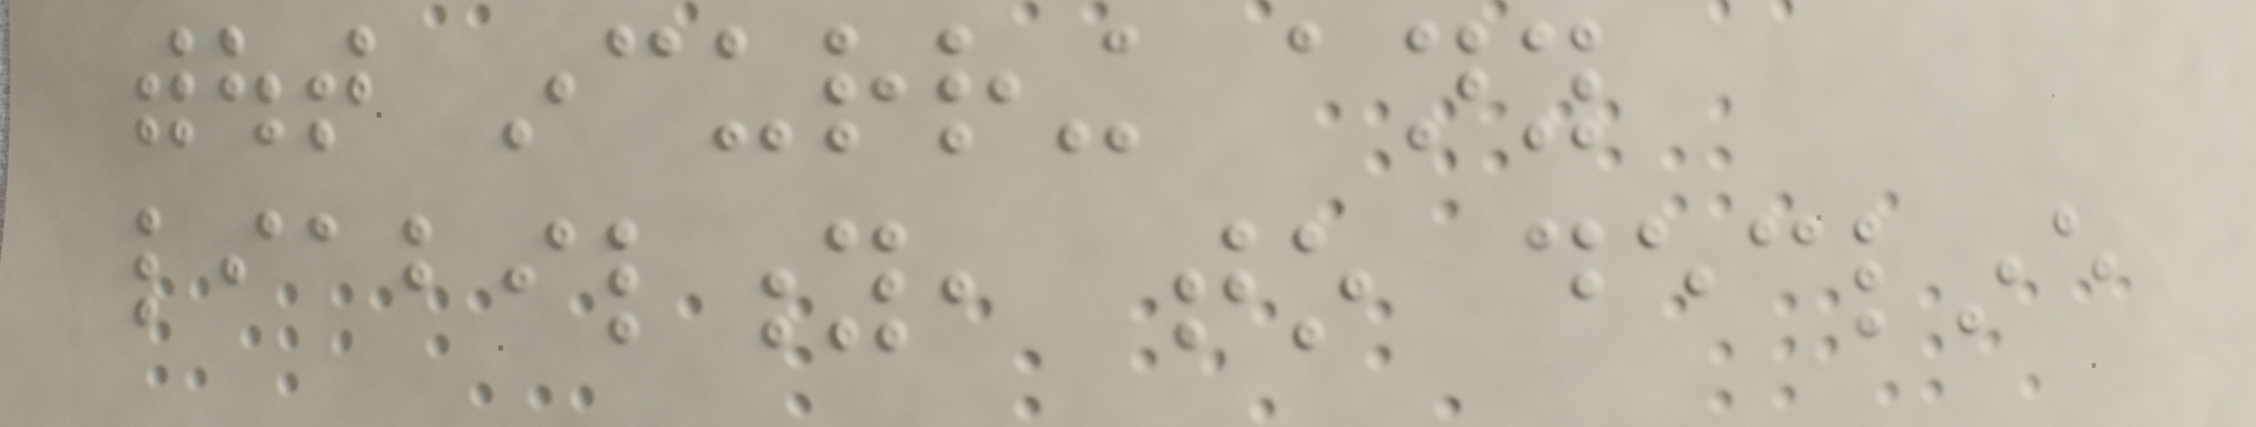without incurring any
liability, to decline
